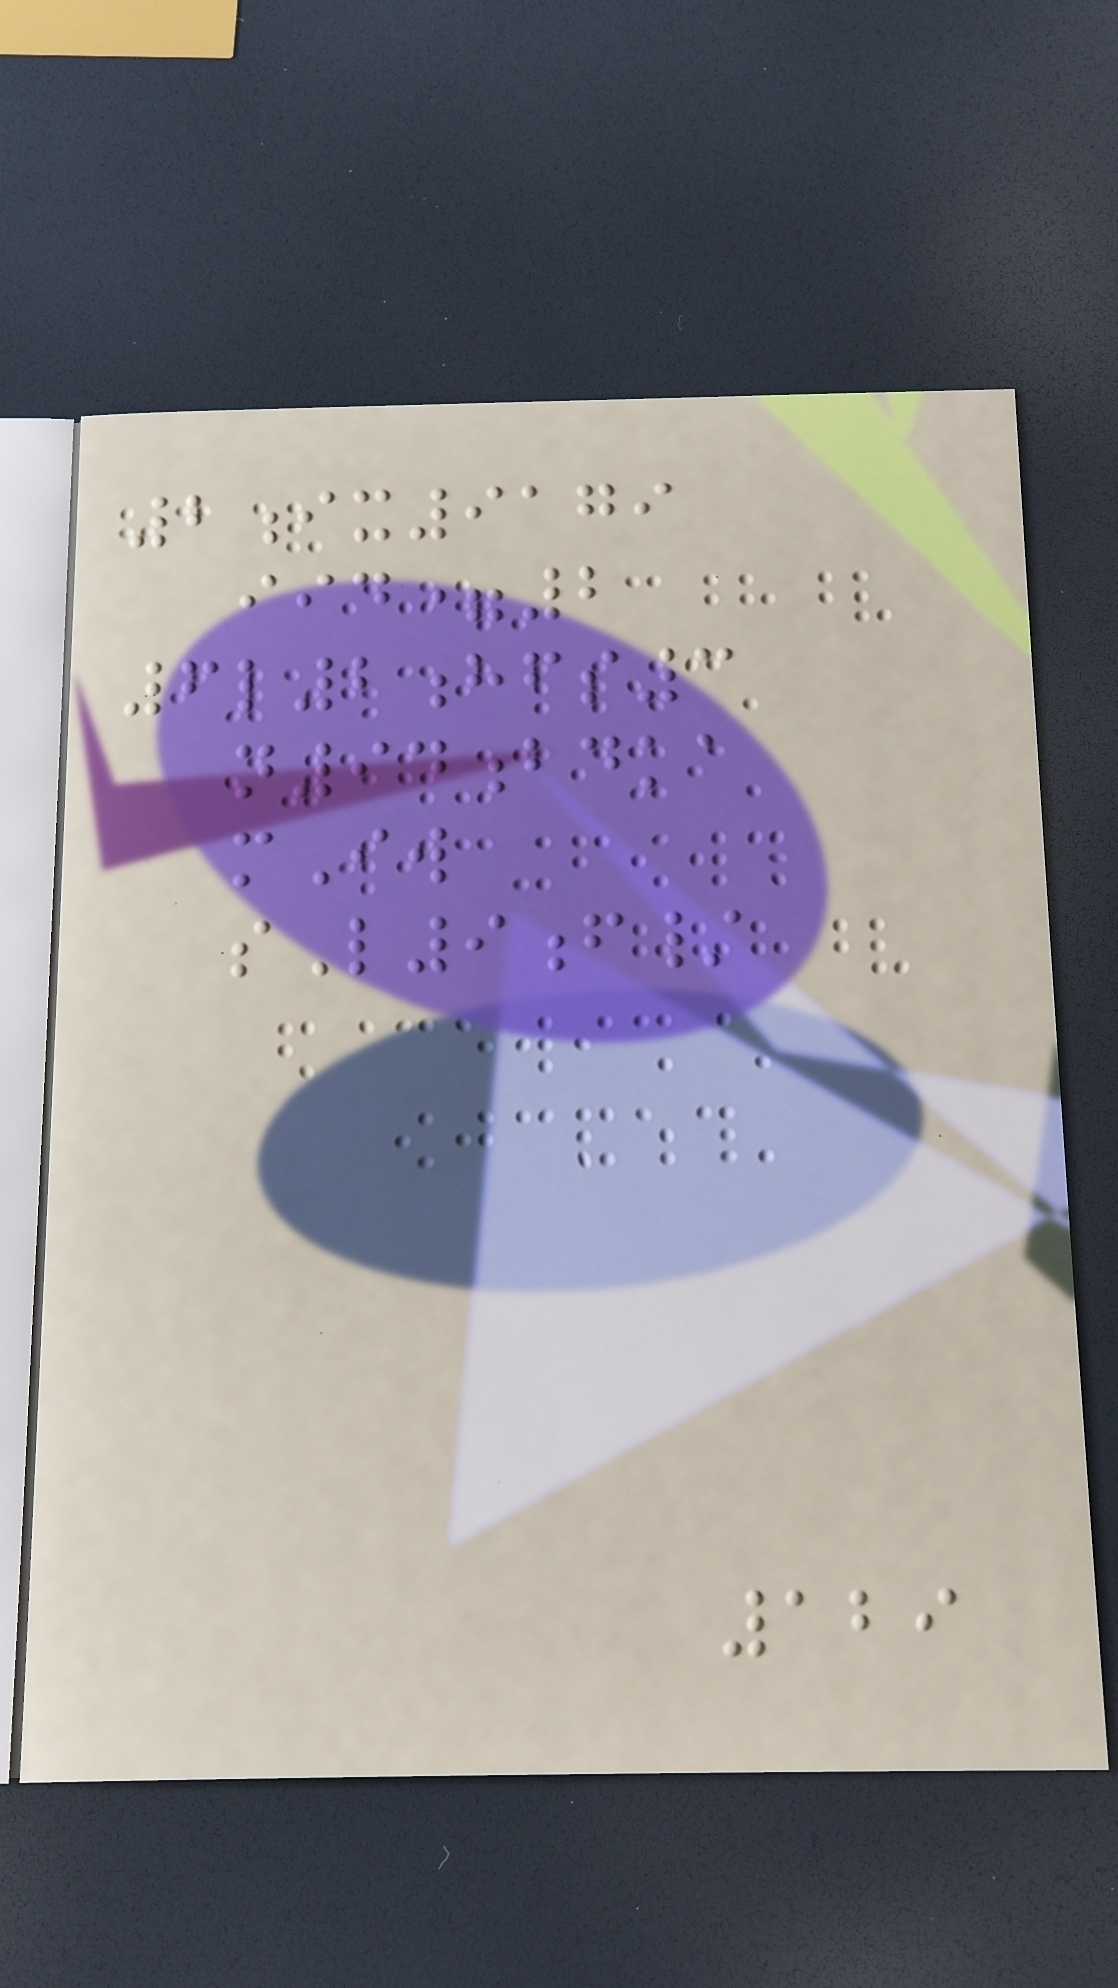2ix9179
iid=2
6l2hfs3
n94bdka
mIw
sL9f/
129
